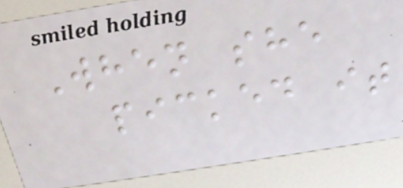When she
picked it
